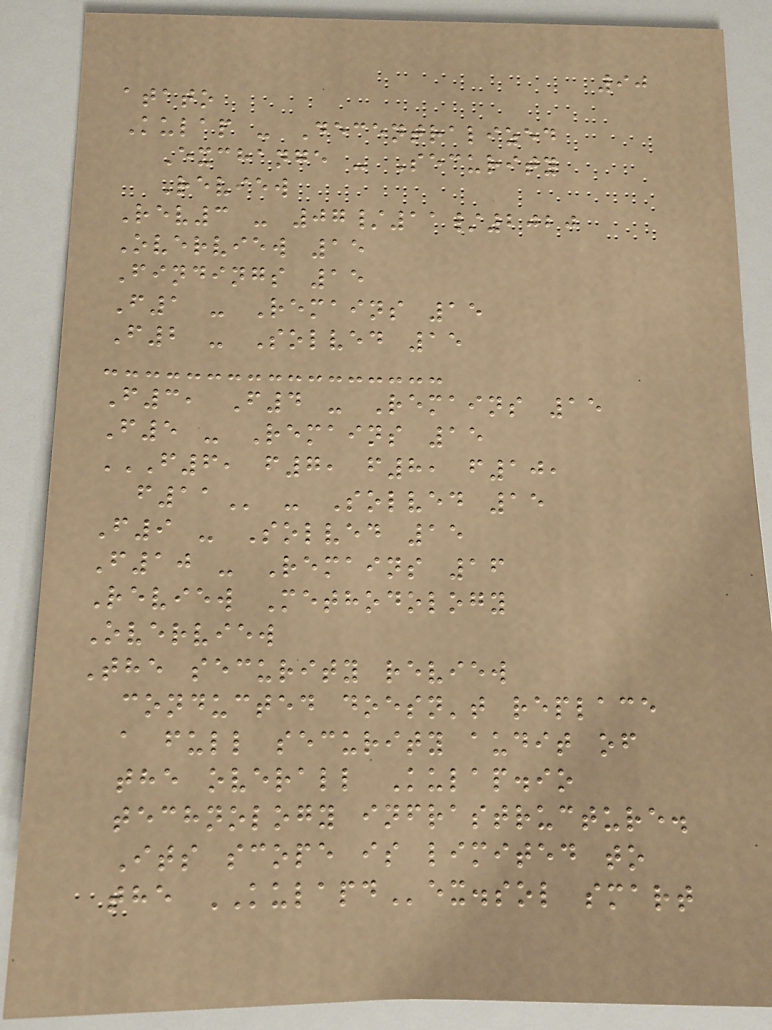90
atato
Kulap - Decentralized
Exchange - Security
Review
Rev3 - 07/11/2020
Overview 15
Findings 15
F1 - Remains 15
F2 - Solved 15
F3, F4 - Remains 15
F5 - Remains 15
F6, F7, F8, F10,
F11 - Solved 15
F9 - Solved 15
F10 - Remains 16
Review Methodology
Overview
The security review
conducted doesn't replace
a full security audit of
the overall Kulap.io
technology infrastructure.
Its scope is limited to
the KULAPDex.sol smart
